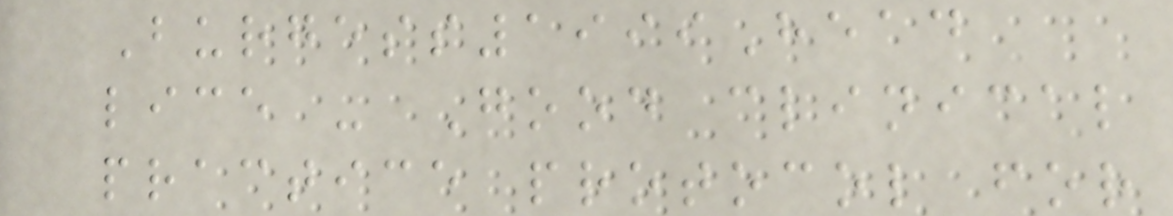Burgess1999Head
lice - Good clinical
practice protocol for
